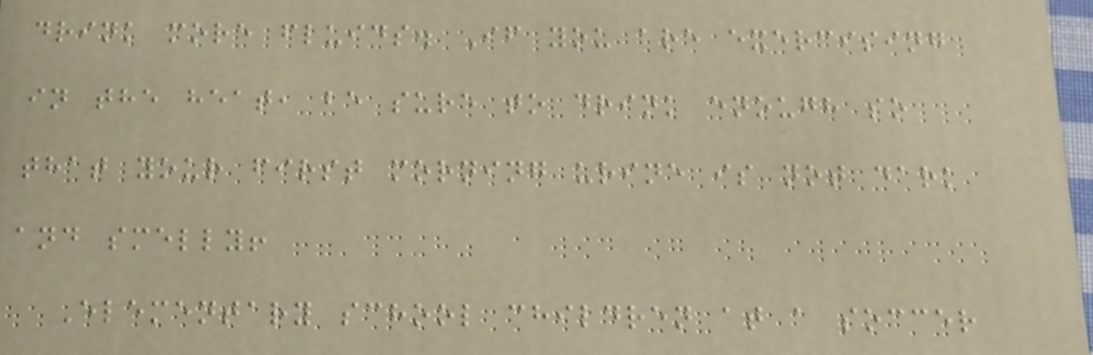drink more fluids. If you are exercising
in the heat, be sure to drink enough so
that your first morning urine is not dark
and smelly!
Elementary school children at a soccer
